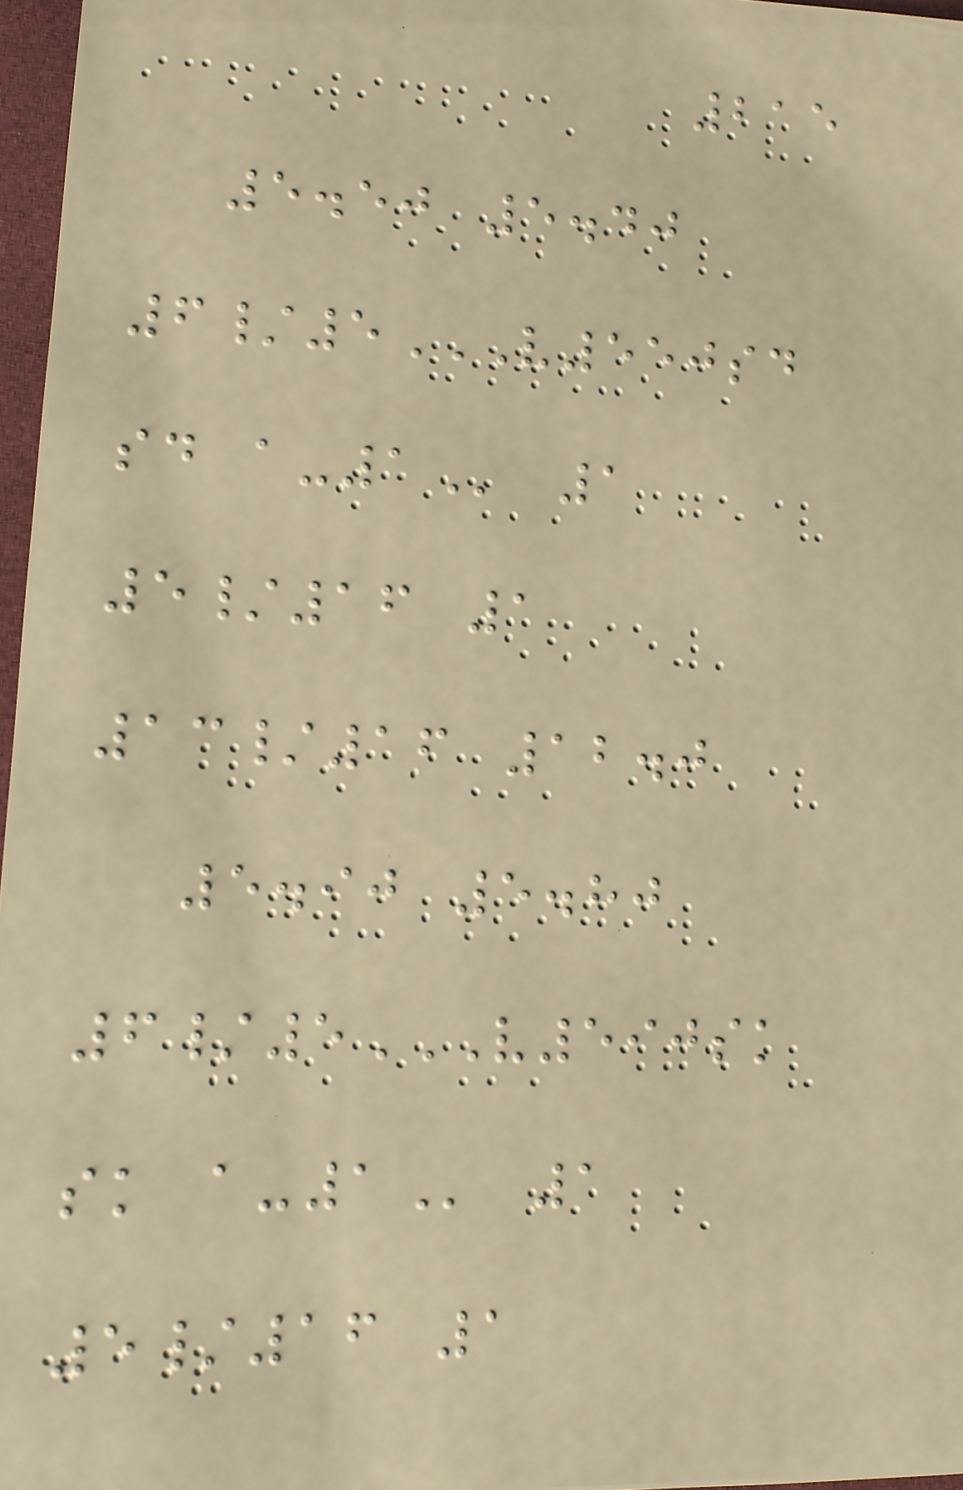215
5.50 5.40
6/5V550SD
SD A-1 1
5/16 1
13/16 12.0
5.90 5.80
6/5V590SK
SK A-1 1
5/16 1
